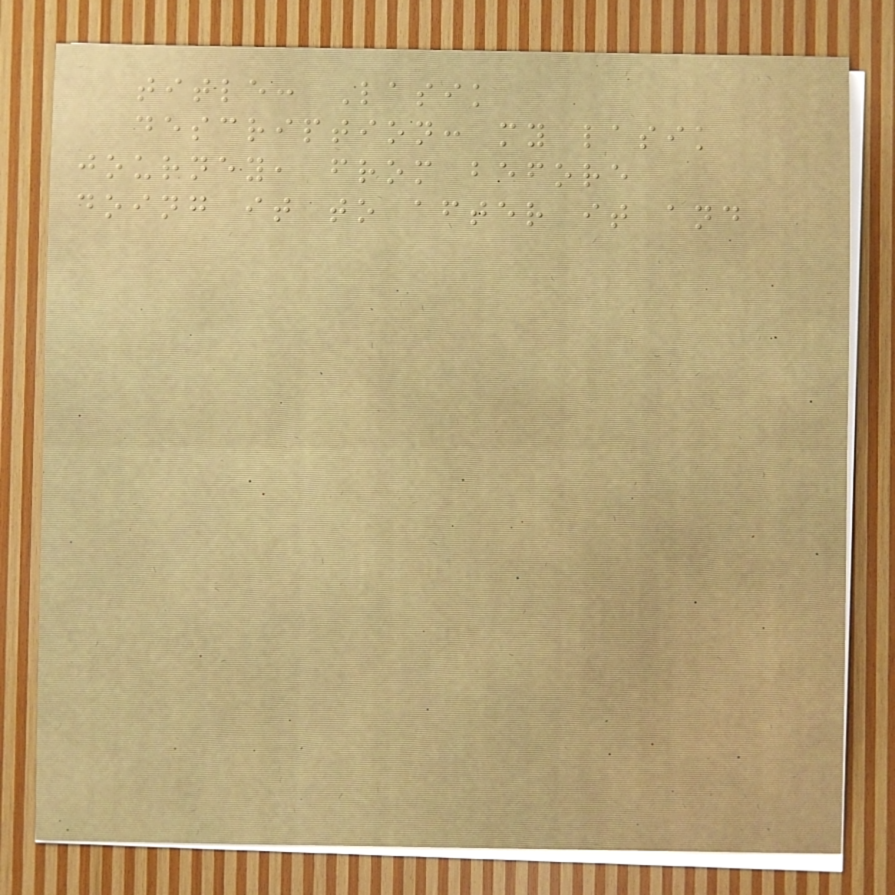title: Lasik
description: my lasik
journey, from before
doing it to after it and
